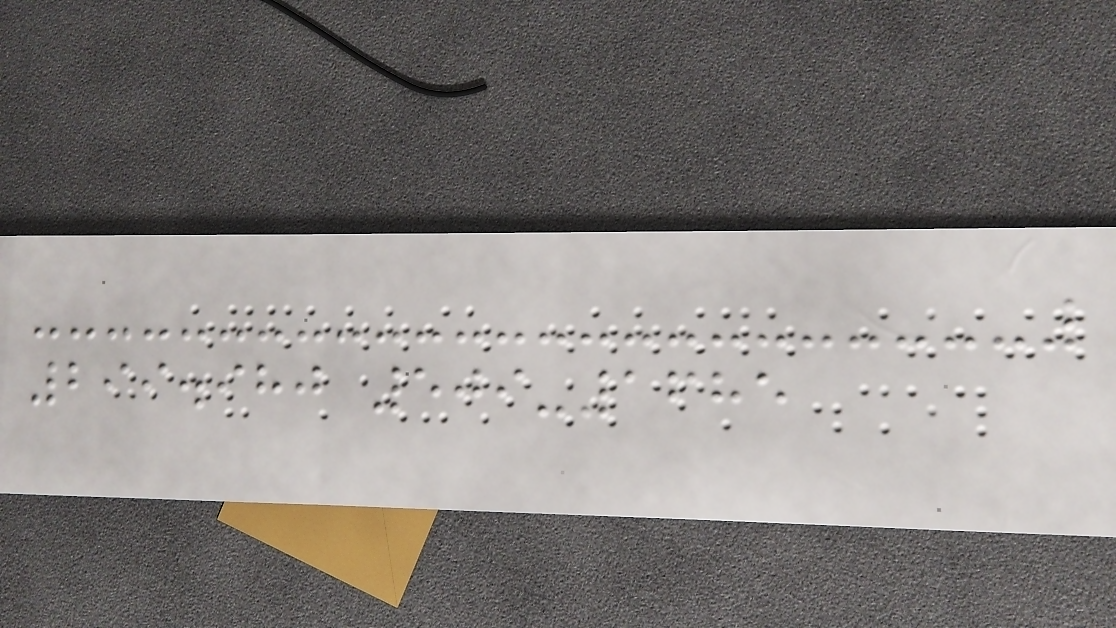299.980 509-1685
